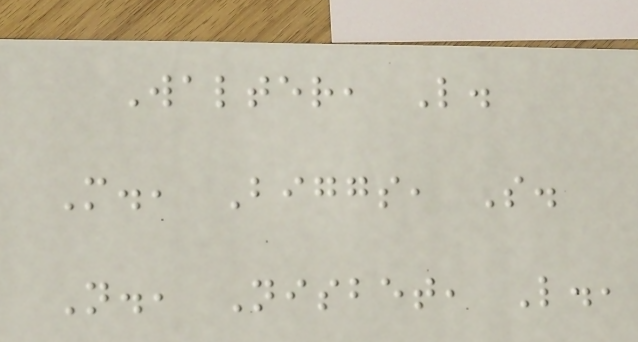Walter, L.
M., Biggs, S.
N., Nisbet, L.,
